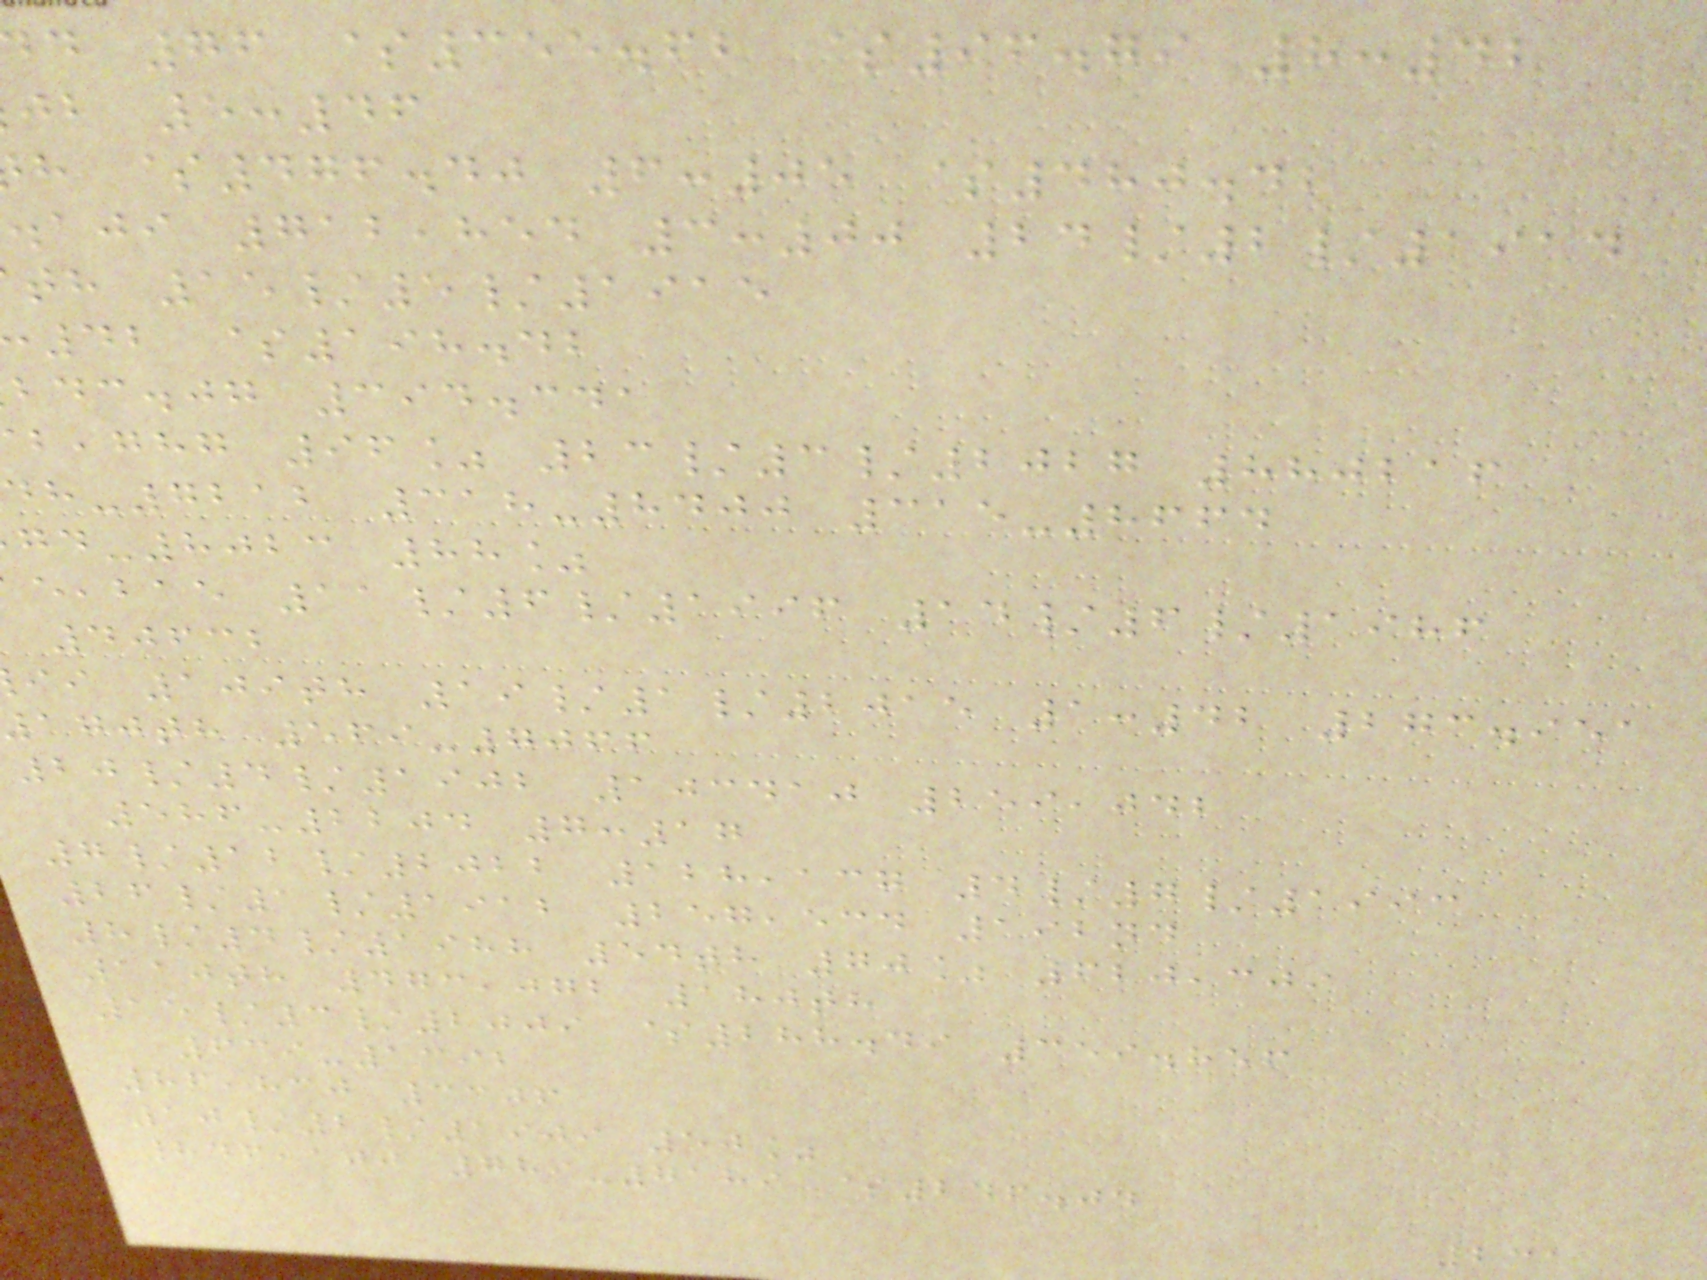d 76 $355.62 $96.79 8:42
jb 5:46
h $476.40 6:05 $480.42
.aji 712,854 3:00 24/2/1914
th 15/5/1915
42 $198.42
bdc.jg 394.341
,ghg 96% 23/3/2027 880216
-7212 318-8400 315-8664
-8023 88%
,bae 11/6/1996 14/6/1986
40632
ii 109th 19/1/2015 1:42 273.951
agjth 569-7066
20/4/1902 103410 259,042
586-2204 7:17
7/12/2022 128,137 4/7/1993
26/1/1912 257,534 192nd
8/4/1988 54th 70% 620,309
110th 473,072 180th
15/3/2009 $288.49 359.856
639-1392
86,830 3306
10/2/1909 50%
846,100 789-7189 $246.04
231
